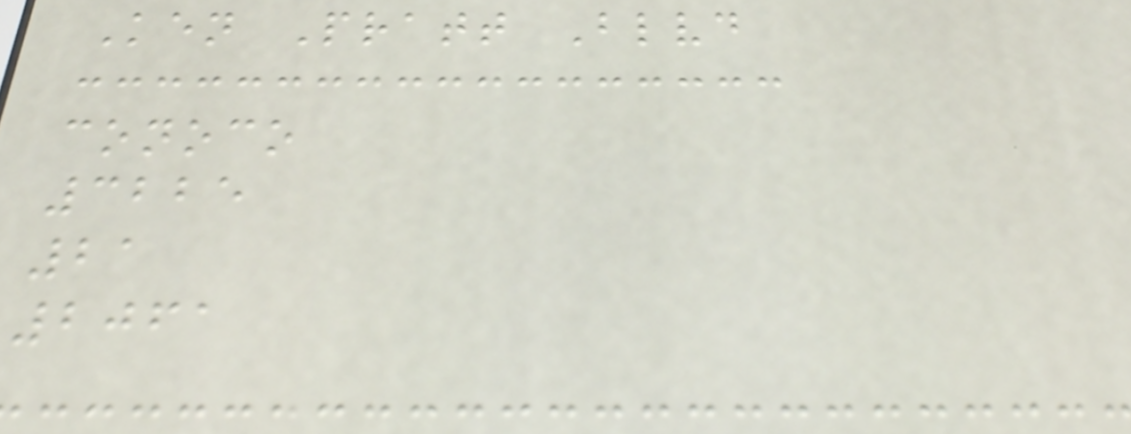Ken Pratt Blvd
conoco
3225
21
2061
